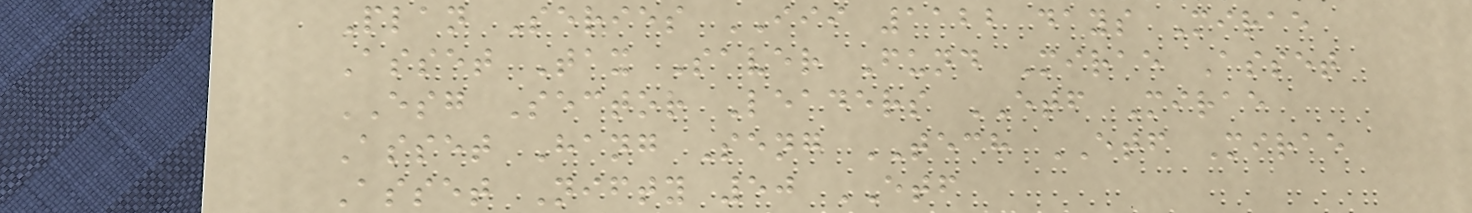Plan Series III 1122 days Mirae
Asset Tax Saver Fund Mirae Asset
ESG Sector Leaders ETF Mirae
Asset Hang Seng TECH ETF Mirae
Asset Nifty 50 ETF
